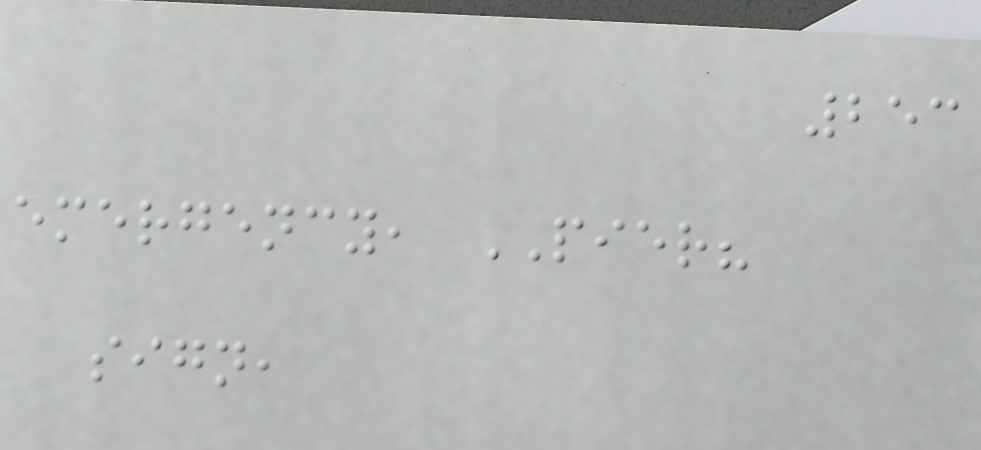253
emergency, PIER?
sign,
